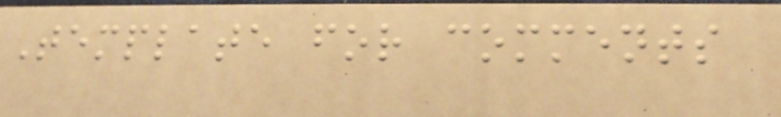Template for comments
